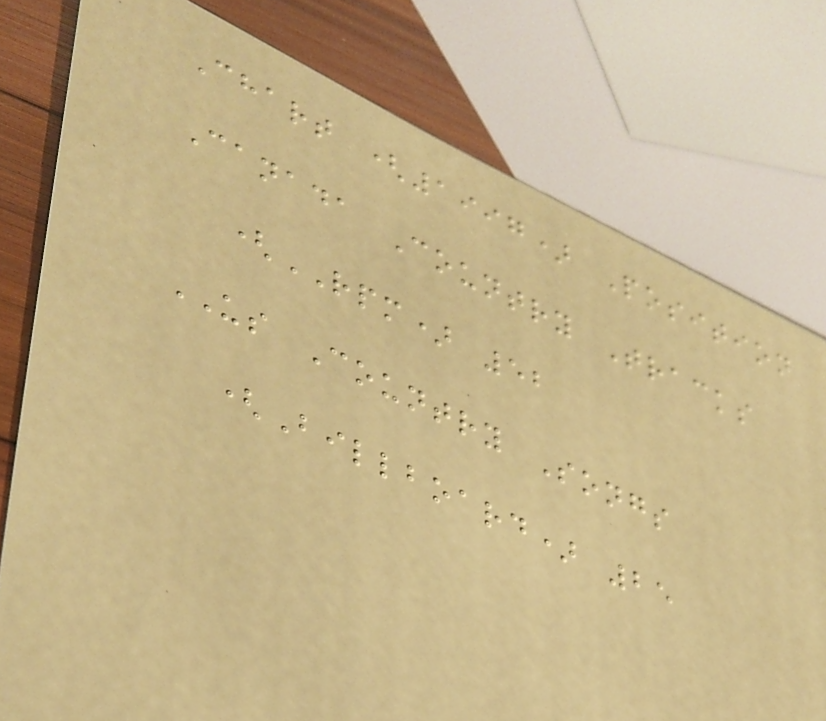Chart (1997) Position
Canada Country Tracks
(RPM) 52
US Country Songs
(Billboard) 25
